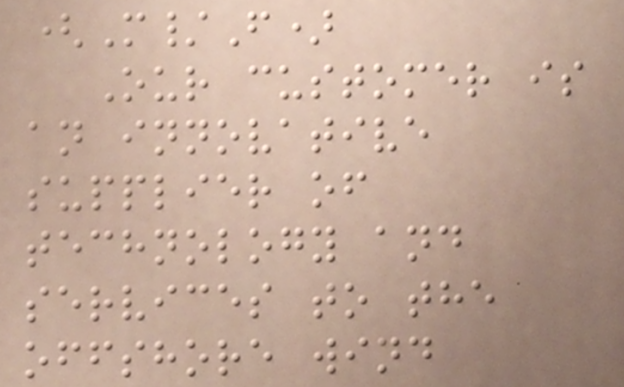(M/F)
Our customer is
an innovative
supplier of
technology and
services to the
offshore wind
